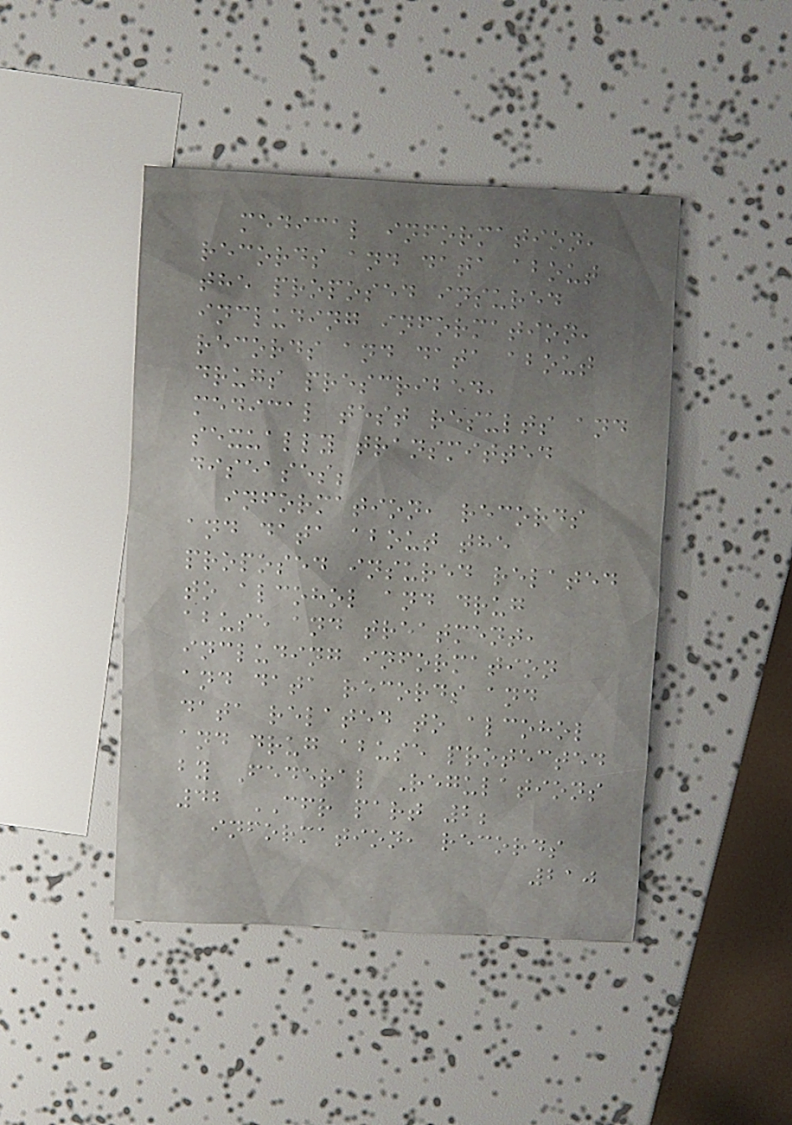medical information,
records and data about
the proposed insured
including information,
records and data about
drugs prescribed,
medical test results and
sexually transmitted
diseases;
information, records
and data about the
proposed insured related
to alcohol and drug
abuse and treatment,
including information
and data records and
data related to alcohol
and drug abuse protected
by Federal Regulations
42 CFR part 2;
information, records
210
